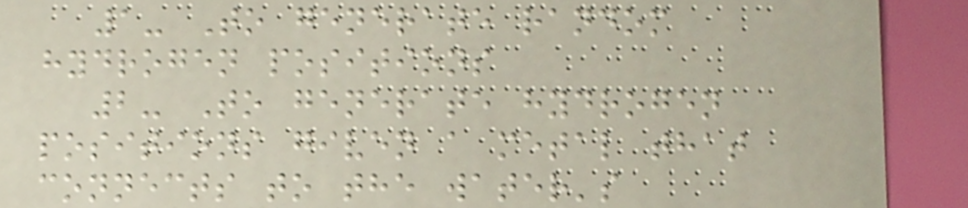1- To generate random
hydrogen positions
2- To generate hydrogen
positions given a metal that
connects to the water's
